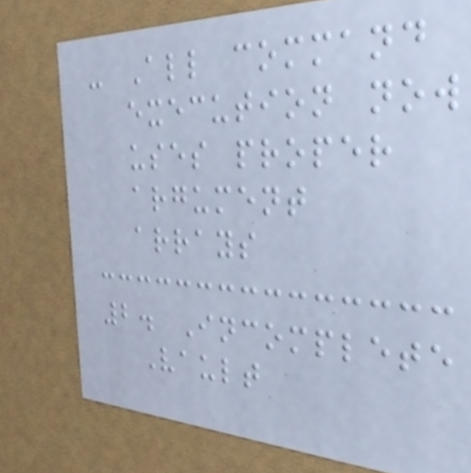- All command
execution now
uses proper
argument
arrays
2. Incomplete
Vault
